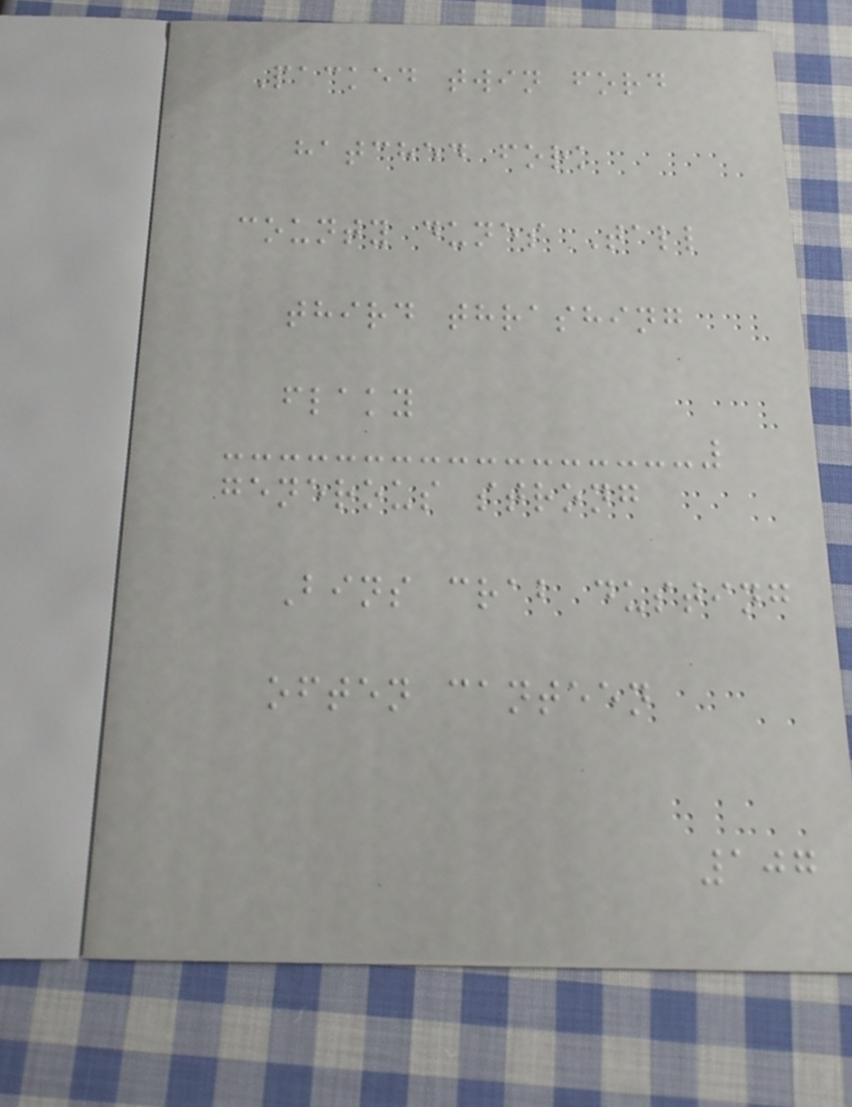Packed twin ford
hatched fork
county dunes Tall
third thrashing
flaky
generous strong
Bins crab dusting
often canteen
107
